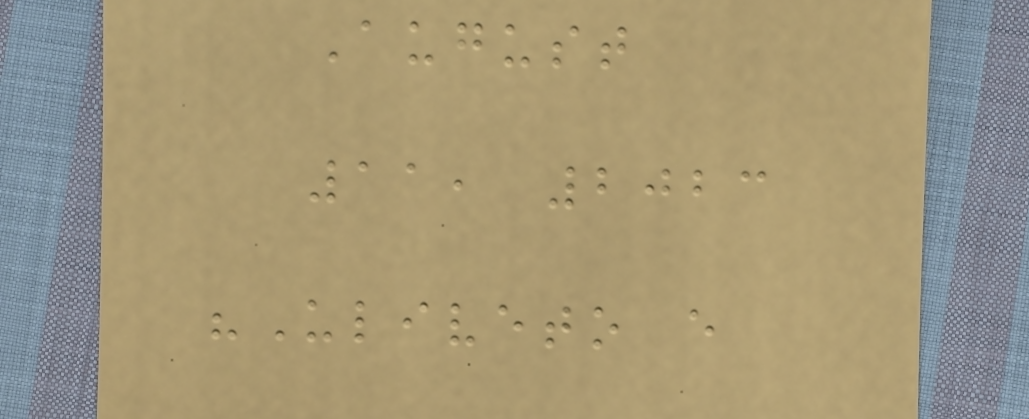August
11, 2023
"Uliveto e
